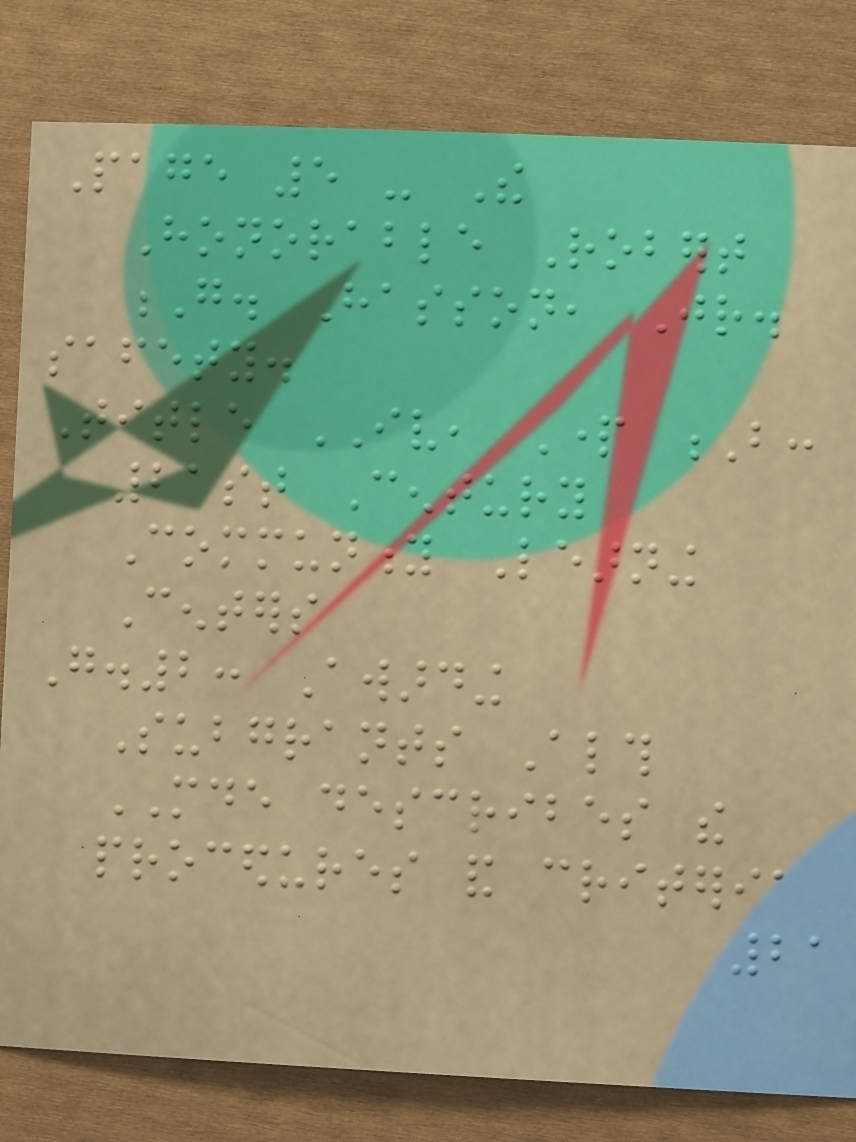Page 5 - The
Honorable Robert
G. Hasson, Jr.
safety.
Title IV, Part B:
21st Century
Community Learning
Centers
G.2: Awarding
Subgrants Although
MDE describes the
procedures and criteria
21
